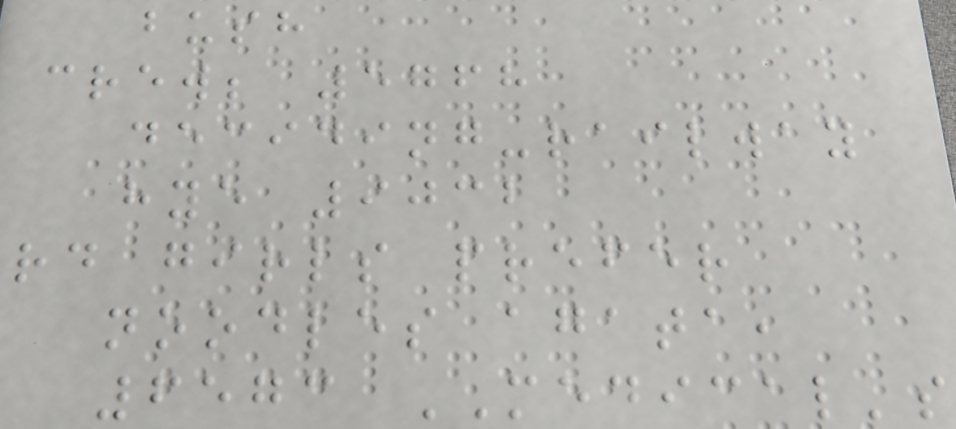bush
crew; 5768
deciding-railway
hye 9032
rd girls prefer
noodles agata,
6573 MEDICAL's
